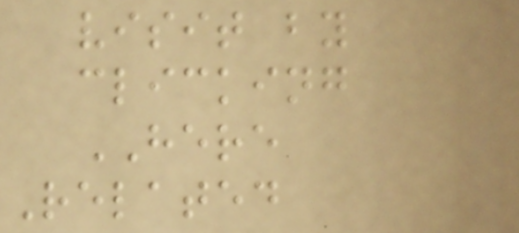visit by
clicking
HERE
Related
